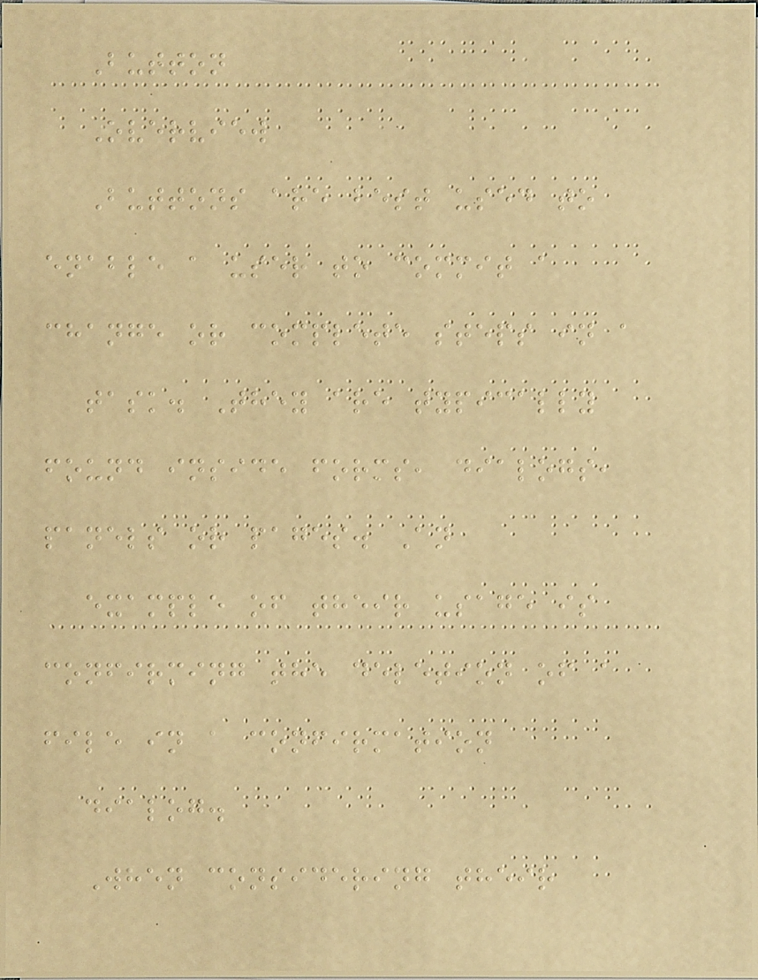Button
Overview
Buttons are best used to
enable a user to commit a
change or complete steps in a
task. They are typically
found inside forms, dialogs,
panels or pages. An
example of their usage is
confirming the deletion of a
file in a confirmation
dialog.
When considering their
